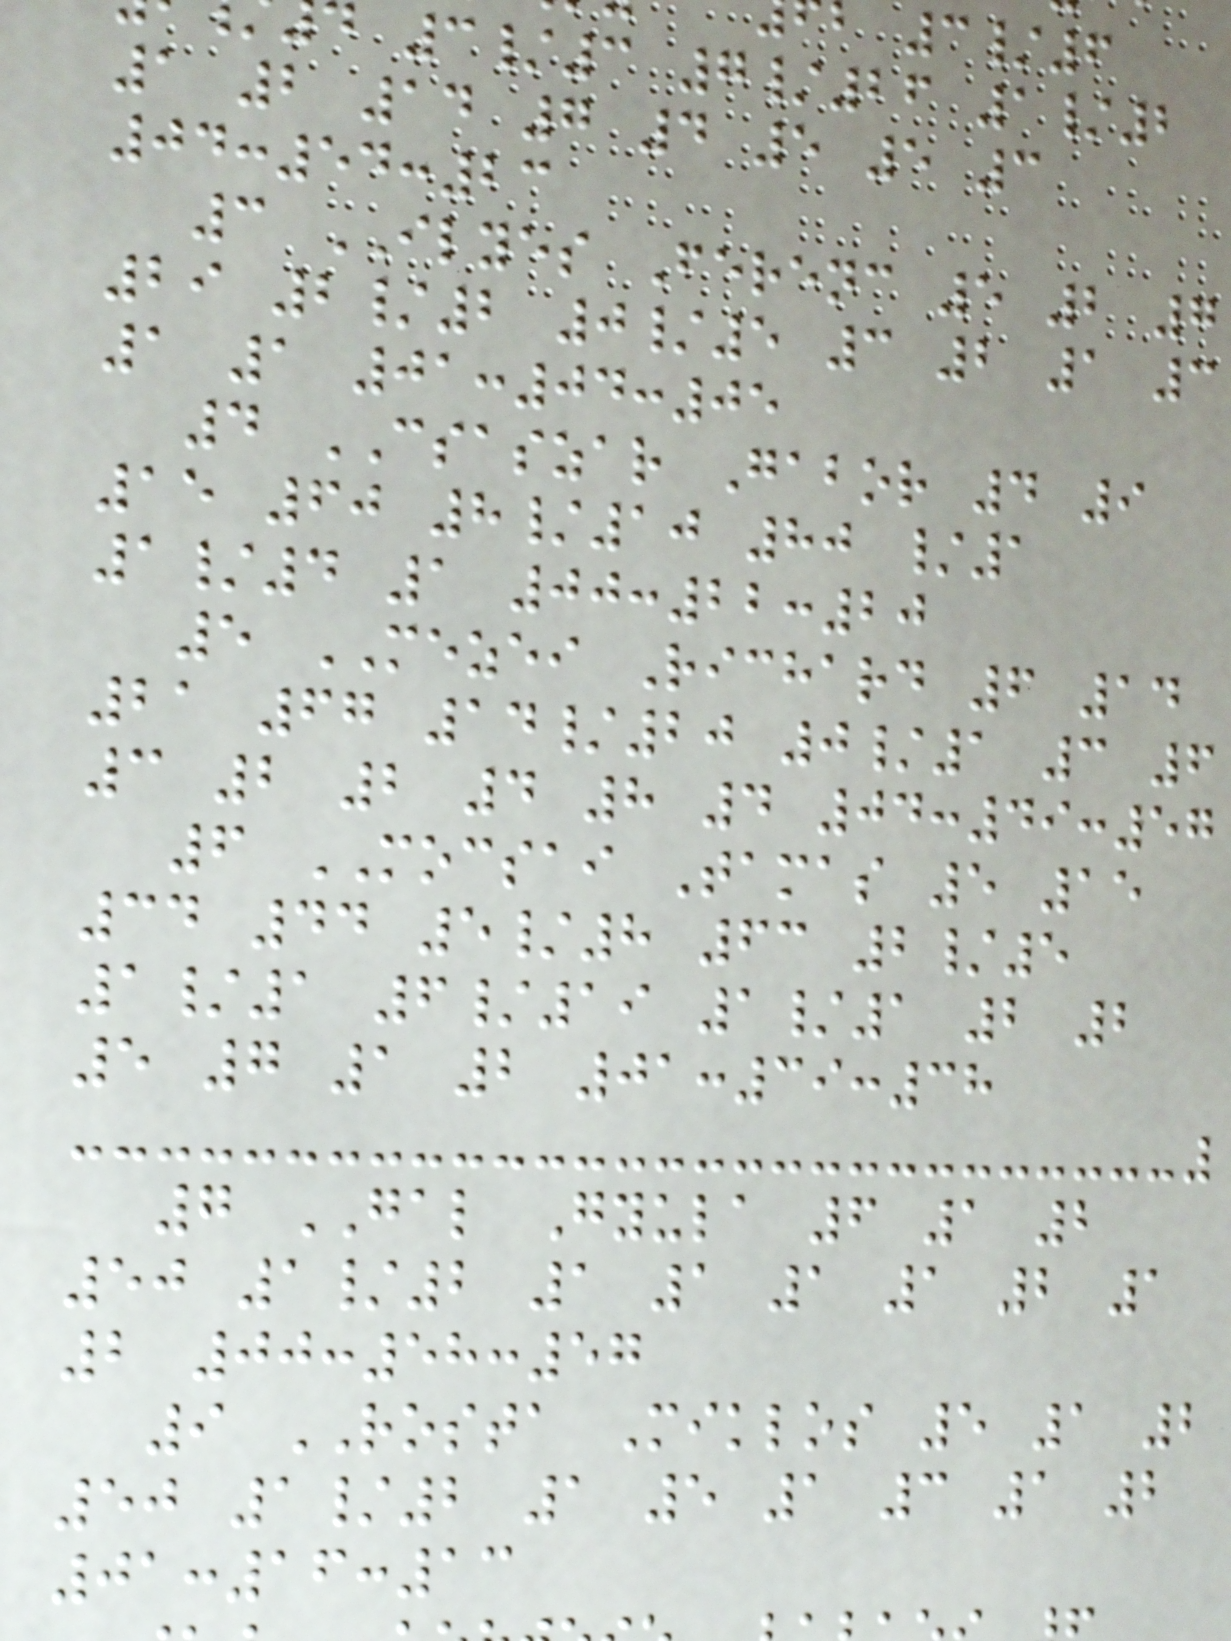b 3/6
d 3/3 7/26 1/2
1 2 14 7 4 5 5 3
04:54:23
3 ILYES Ferenc 5 2 7
29 2/2 0/5 3 2 1 3
1 1 01:04:05
4 CSASZAR Gabor 4 9
15 60 8/10 80 /1
1/4 1 00:22:20
5 MEZEI Richard 6 14
21 67 14/20 0/1 3 6
3 2 2 4 8 4 04:49:57
6 MOCSAI Tamas 5 15
34 44 5/8 63 2/5
1/1 6/19 1/1 2 2
5 7 1 2 01:39:38
7 GAL Gyula 6 1 2
50 1/2 1 1 1 1 2 1
2 00:58:57
9 ROSTA Miklos 5 1 2
50 1/2 1 5 1 3 1 2
01:16:13
